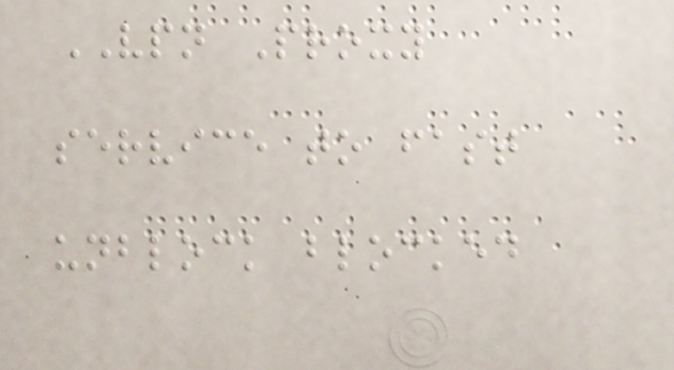VPN Proxy
service to fast
unblock blocked
